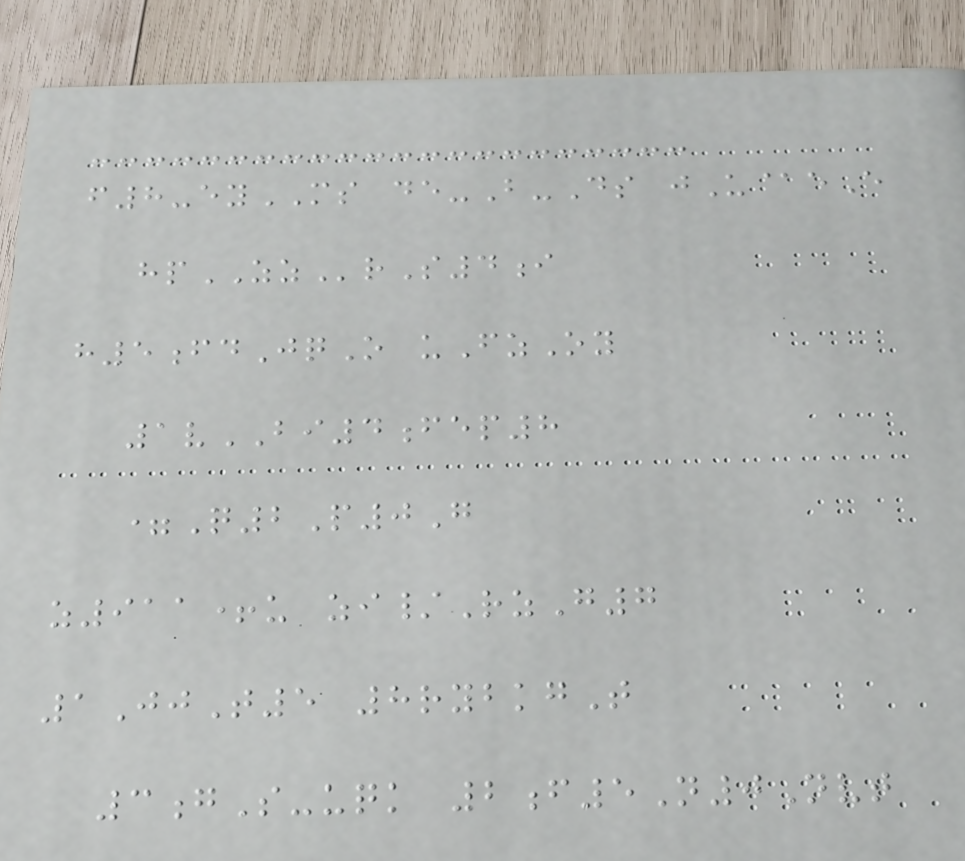f8-eyMS de-B-Ds jU@eE
hpZZrS4i
h5fdJqO uFzOy
1vBI4fep8
=Q2P0G
z911+u zi/RzG7
1JjT5 8rybkgT
3gS-uqk 2f5N0Nvt
